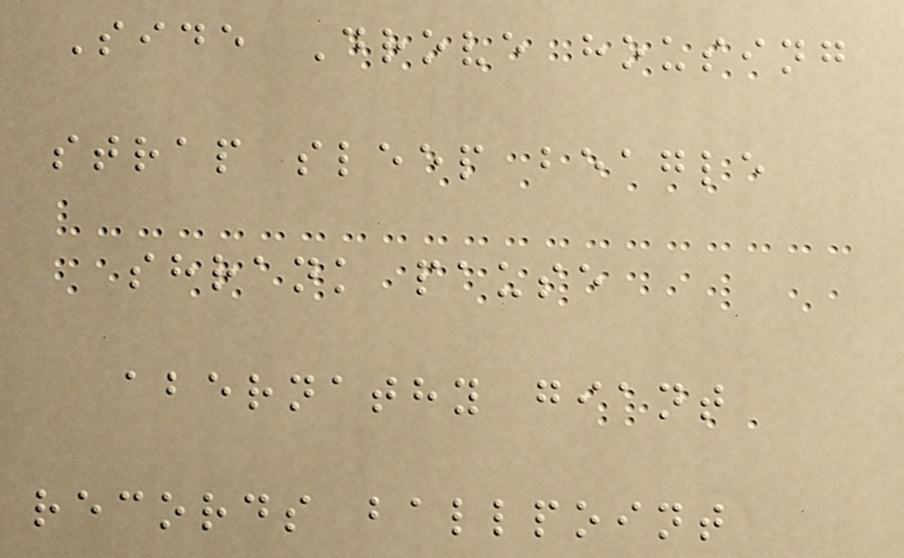Side Drove housing
strap sleep beagle
shrank pause
abernathy giant
records ballpoint
